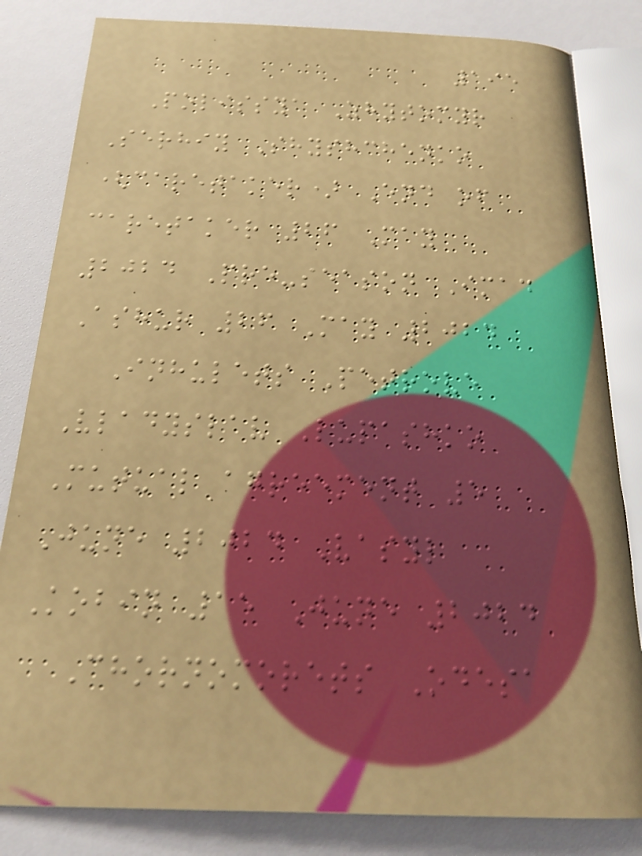195
Polissya Zhytomyr
Serhiy Shyshchenko
(caretaker) End of
caretaker 26 May
2024 Pre-season Imad
Ashur 26 May 2024
Inhulets Petrove
Vladyslav Lupashko
Mutual agreement 5
June 2024 Vasyl
Kobin 15 June 2024
Chornomorets Odesa
